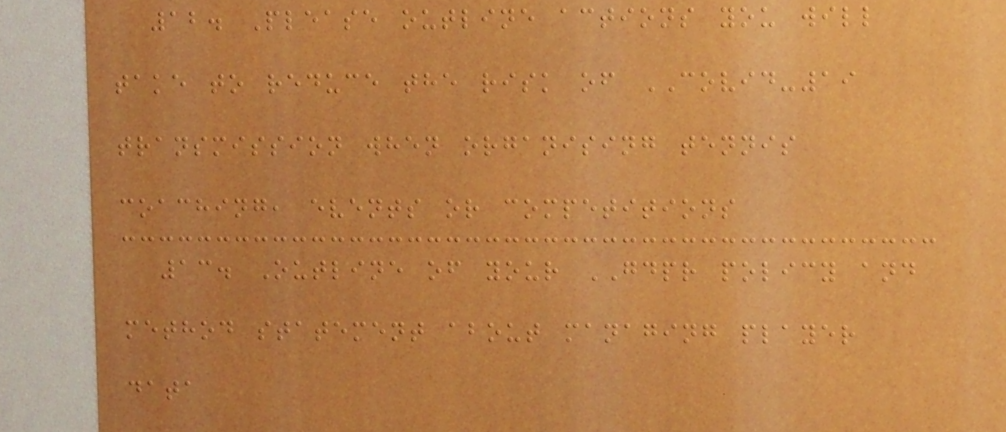12. Please outline actions you will
take to reduce the risk of COVID-19
transmission when organising tennis
coaching, events or competitions
13. Outline of your GDPR policy and
method statement about managing player
data
